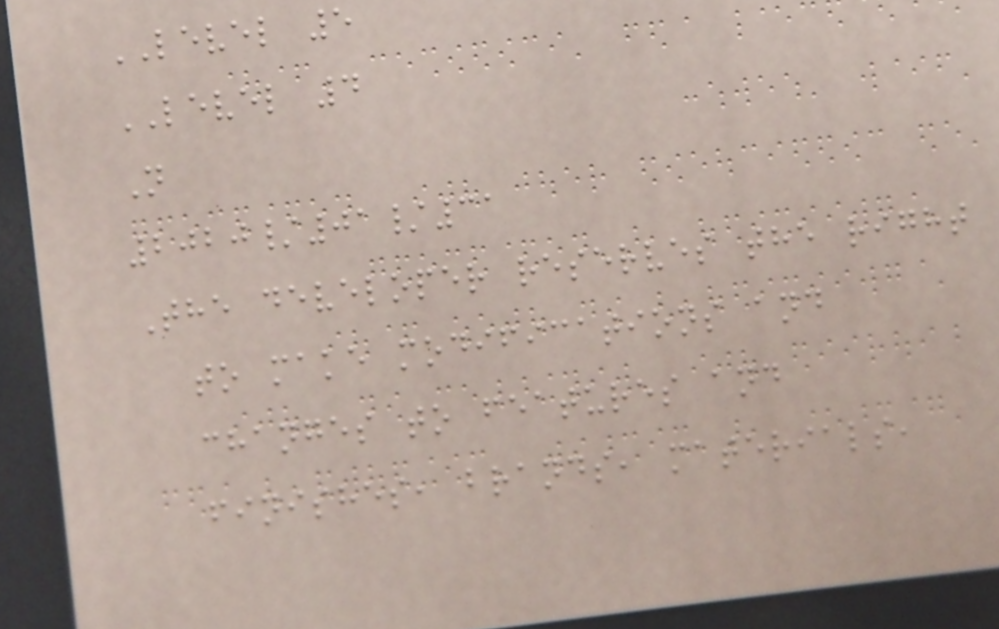LEVEL 5
LEVEL 4
N
2020/01/31
The developer reserves the right
to make modifications and
changes to features and
finishes, brands, materials,
